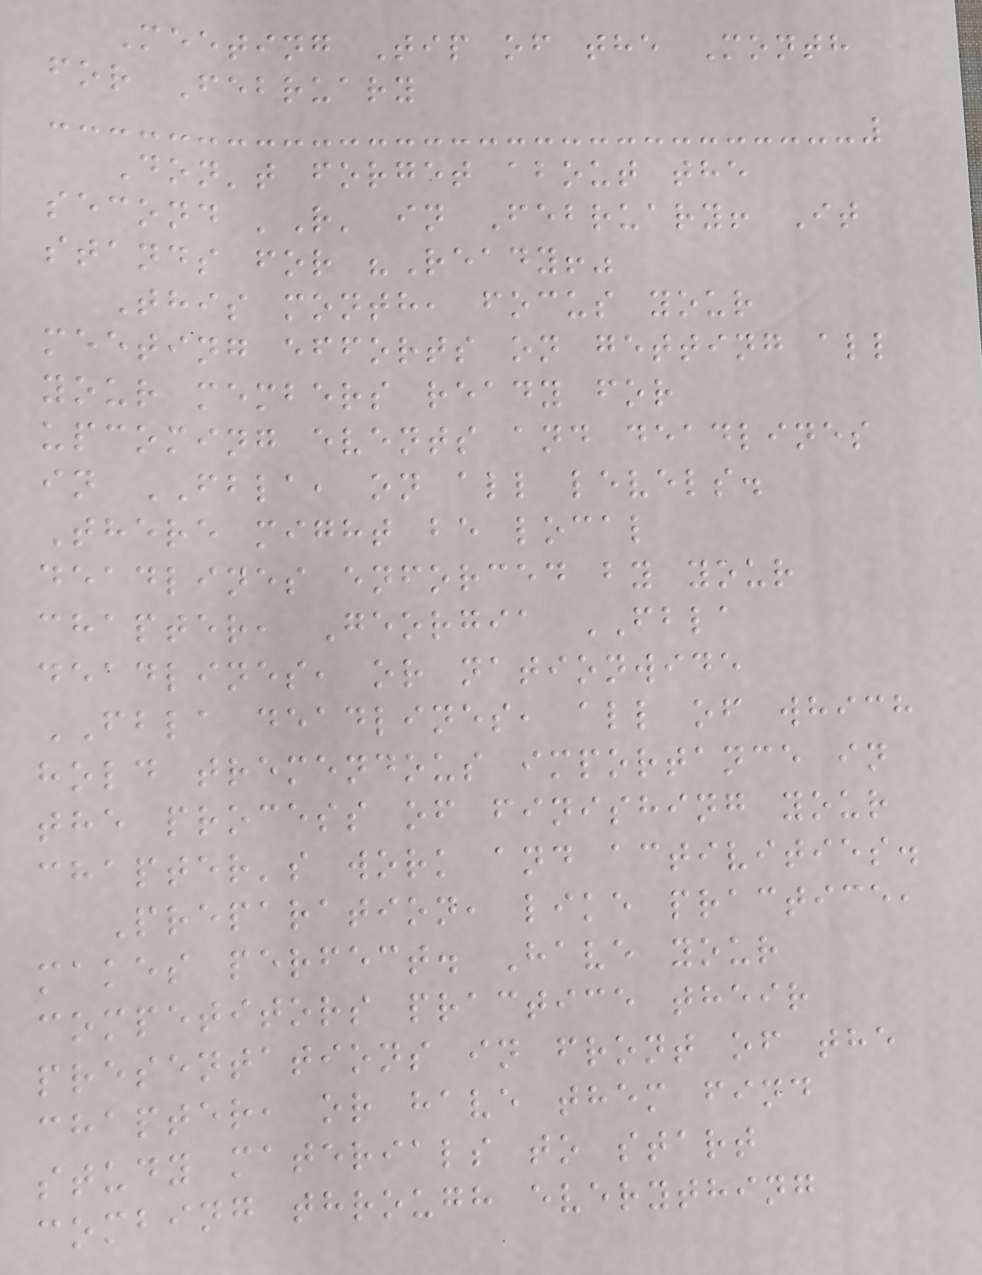Meeting Tip of the Month
for February
Don't forget about the
second 'R' in February! It
stands for "Ready!"
This month, focus your
meeting efforts on getting all
your members ready for
upcoming events and deadlines
in FBLA, on all levels.
There might be local
deadlines enforced by your
chapter, Georgia FBLA
deadlines, or nationwide
FBLA deadlines, all of which
hold tremendous importance in
the process of finishing your
chapter's work and activities.
Preparation, like practice,
makes perfect. Have your
competitors practice their
presentations in front of the
chapter, or have them find
study materials to start
combing through everything
